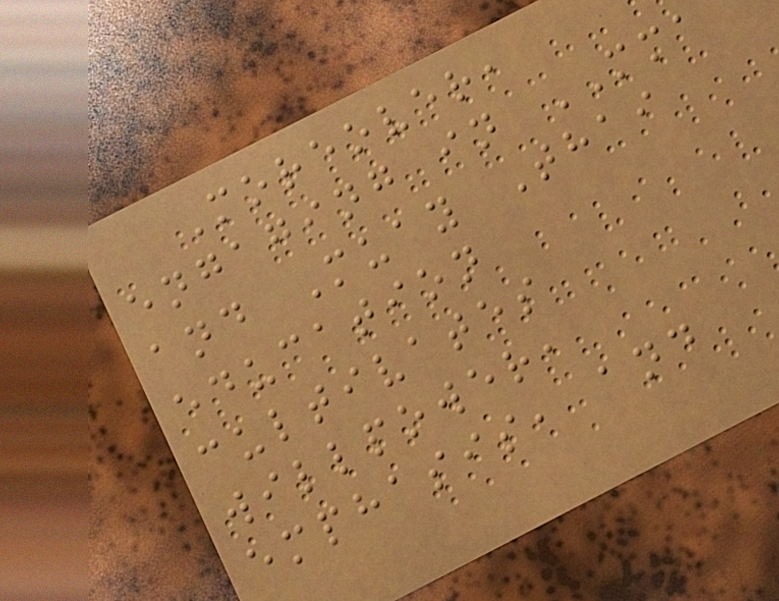Moreover,
engaging in MMA
and Muay Thai
education
cultivates
willpower,
emphasis, and
